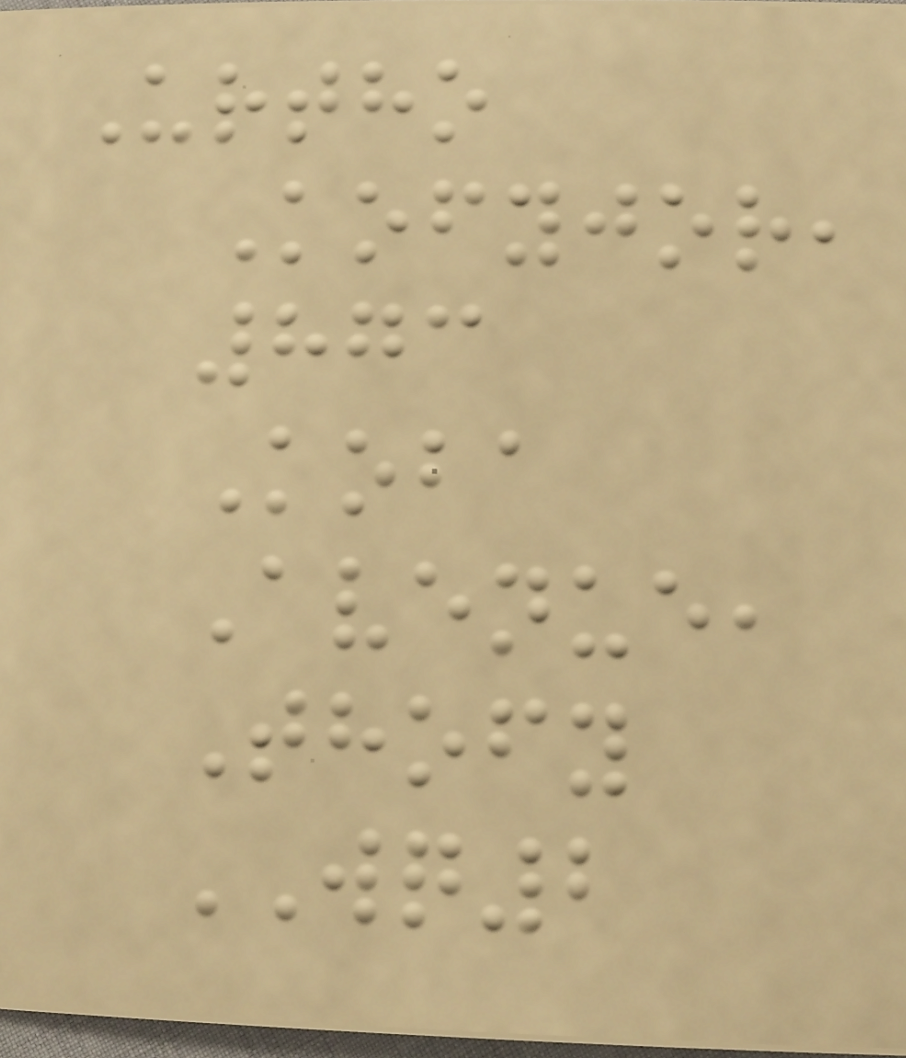Urtho
Kofyjor,
873
Koba
Avenue,
Thofy
WQ2
